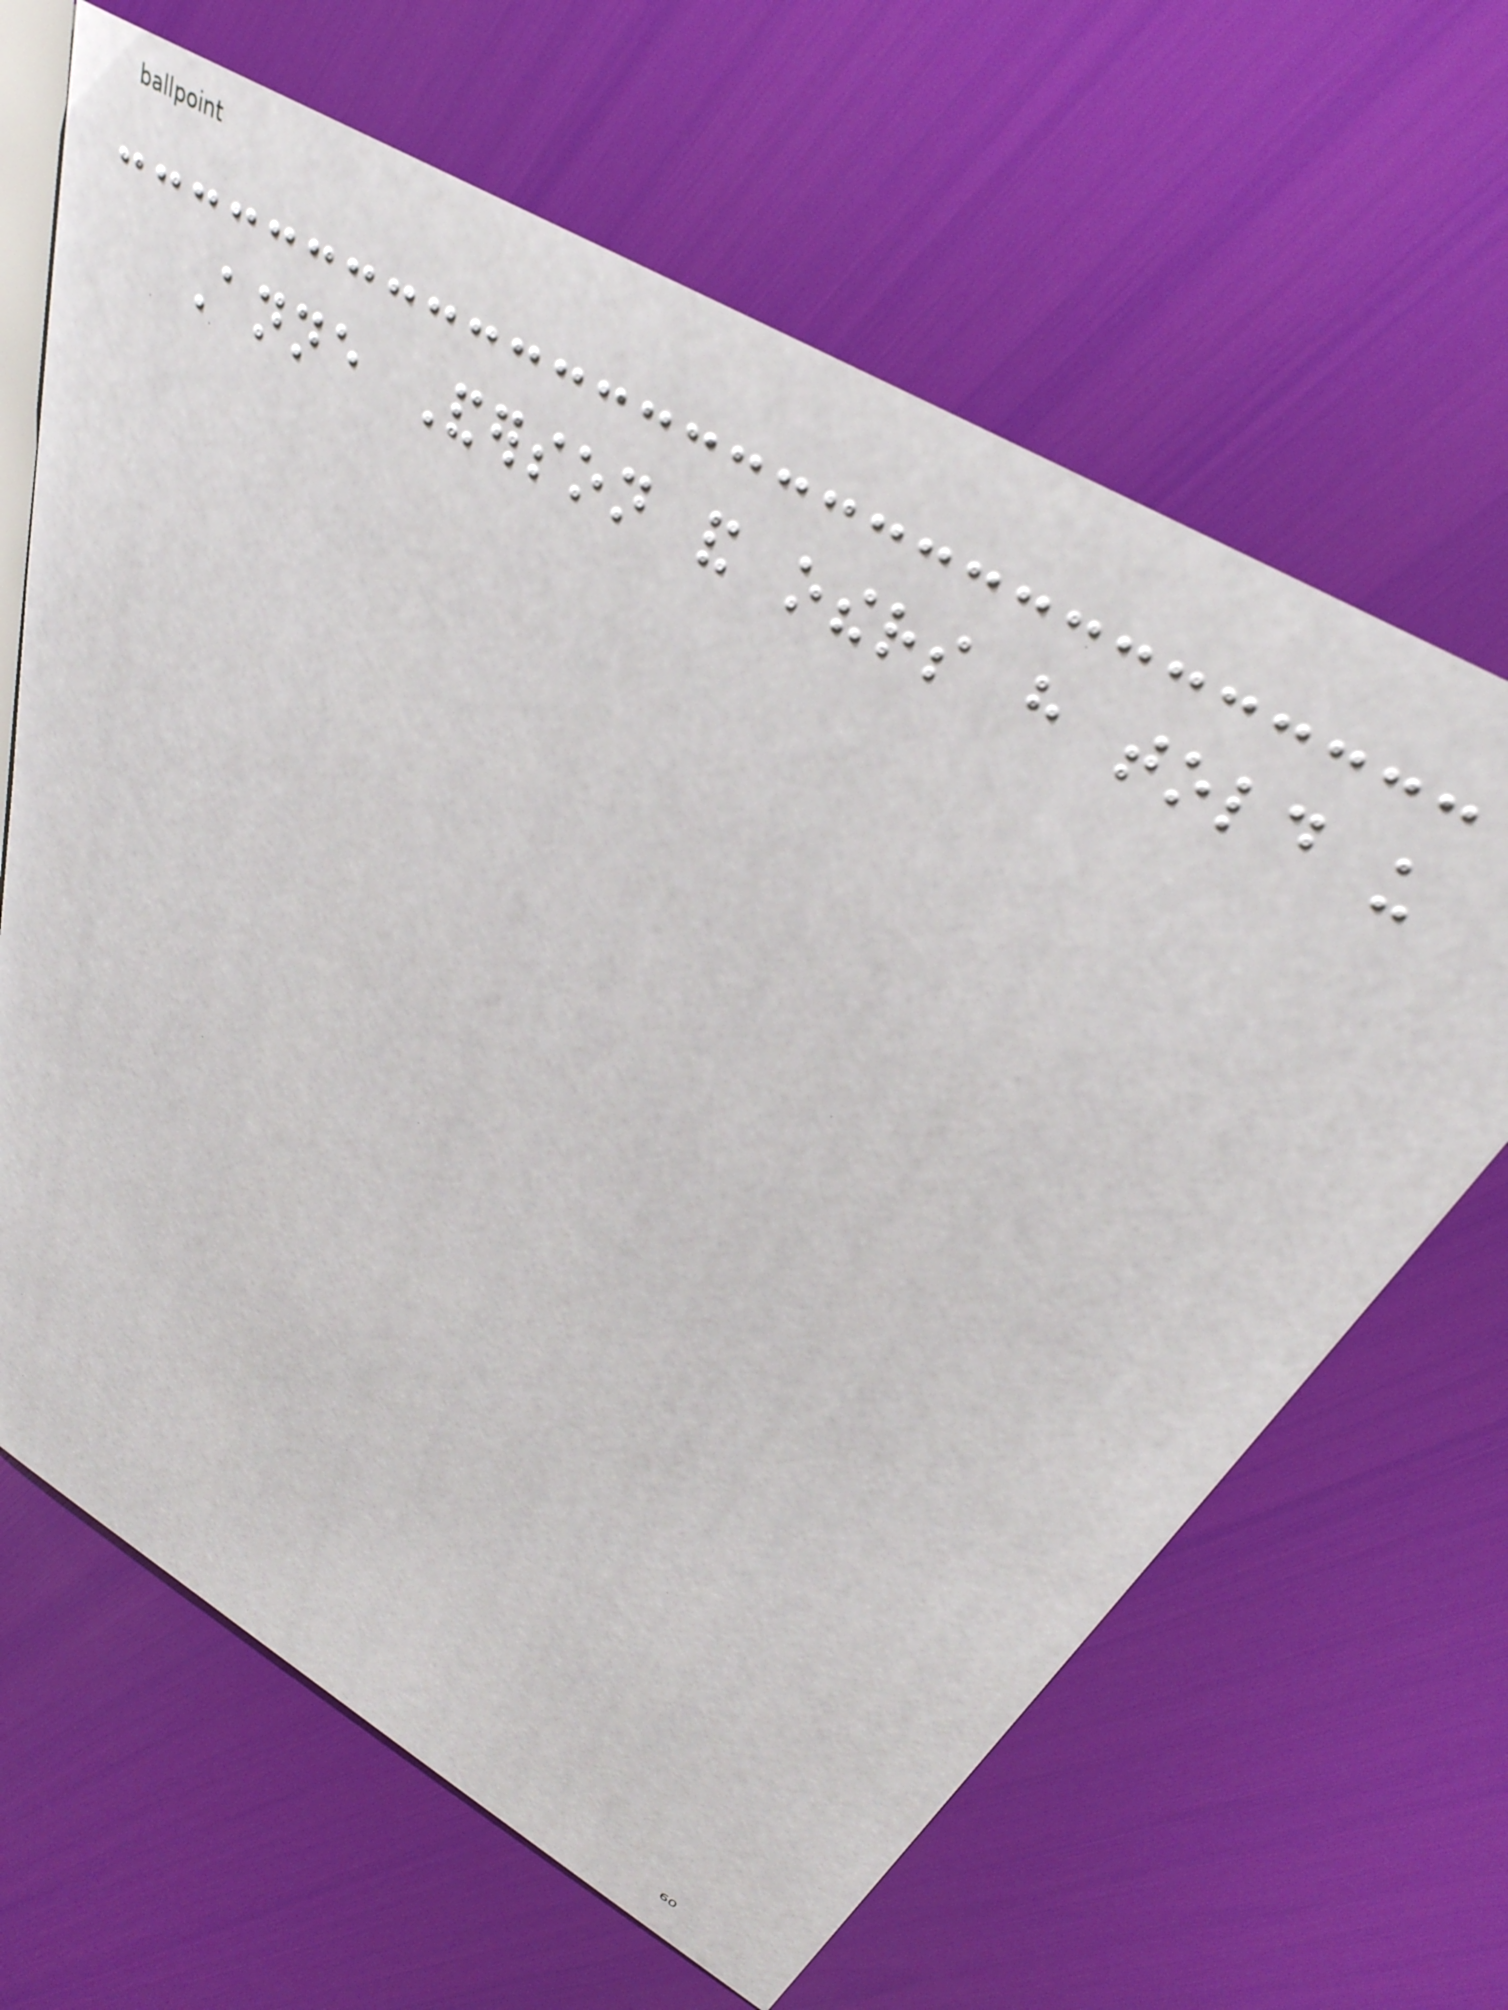Anne Anderson and others have told us
